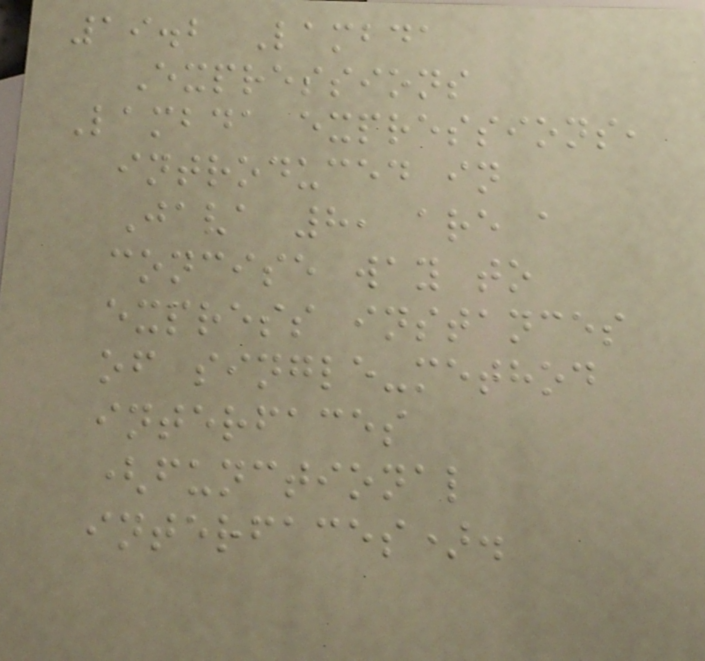19.2 Lambda
Expressions
Lambda expressions,
introduced in
Java 8, are a
concise way to
express instances
of single-method
interfaces
(functional
interfaces).
